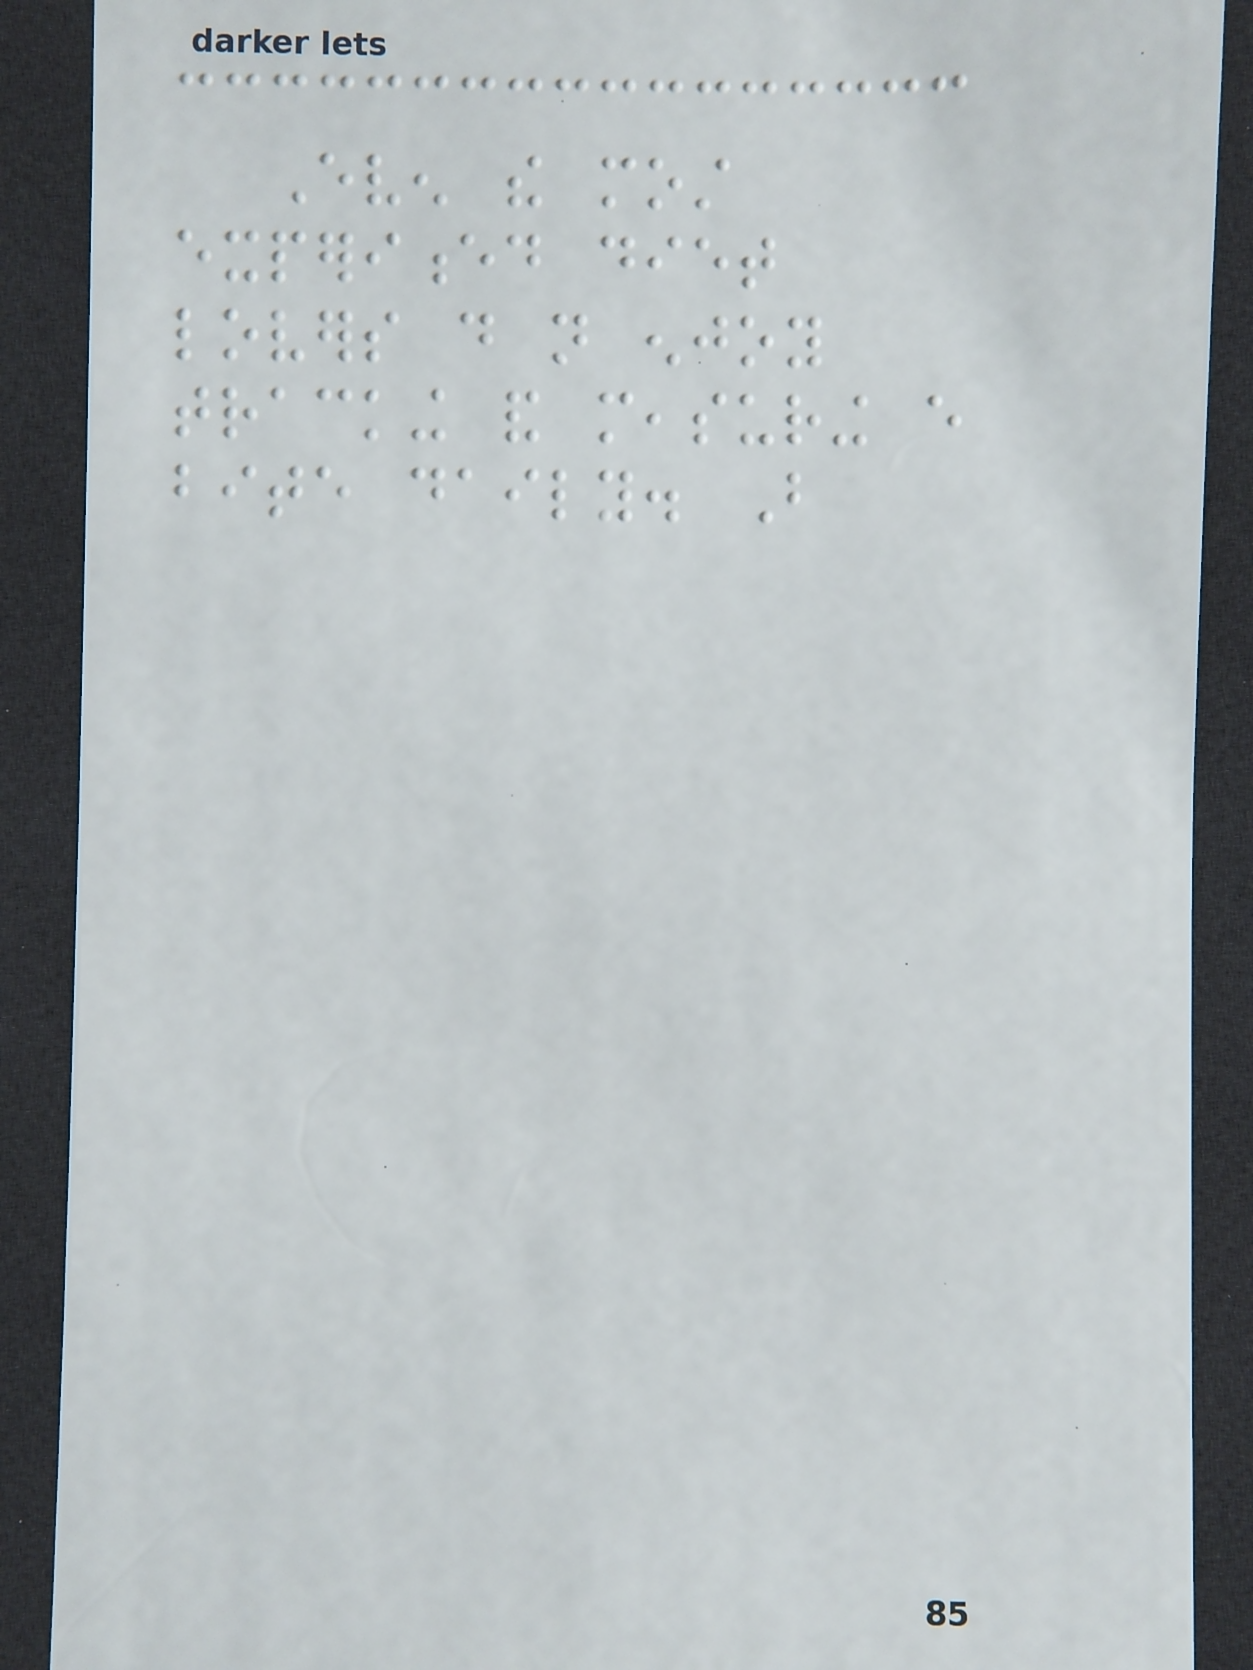Even the most
experienced diet
lovers do not enjoy
tracking and measuring every
bite daily. But
